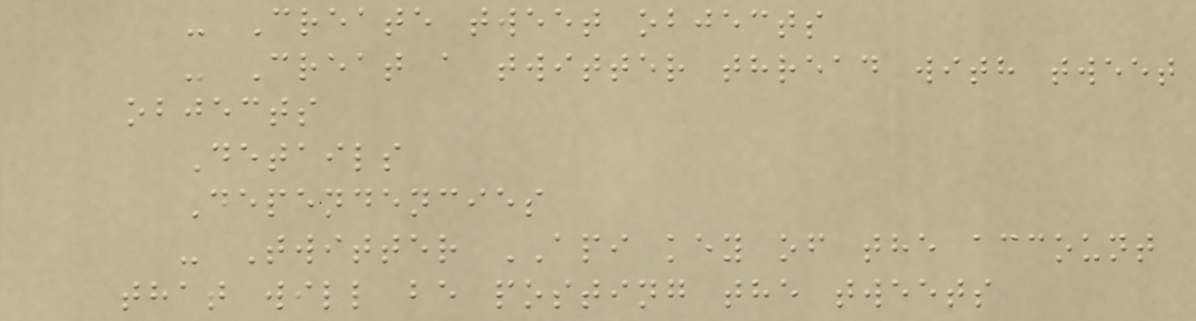- Create tweet objects
- Creat a twitter thread with tweet
objects
Details
Dependencies
- Twitter API key of the account
that will be posting the tweets
